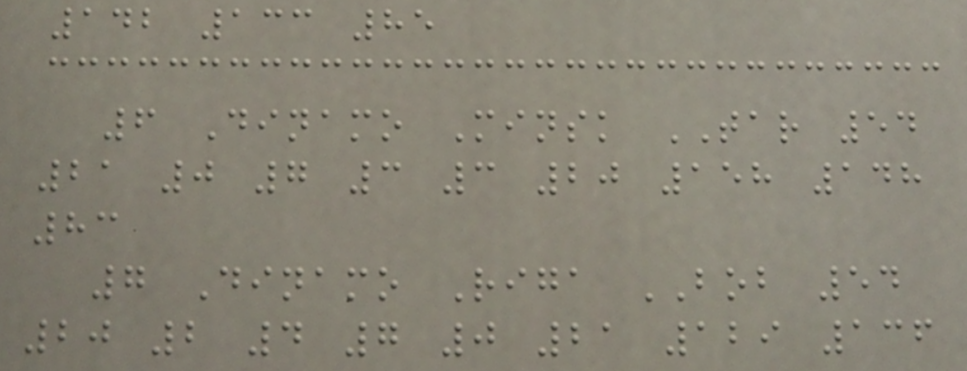142 133 85
6 Dinamo Minsk TAR 54
21 0 7 3 3 20 158 148
83
7 Dinamo Riga BOB 54
20 2 4 7 0 21 129 136
